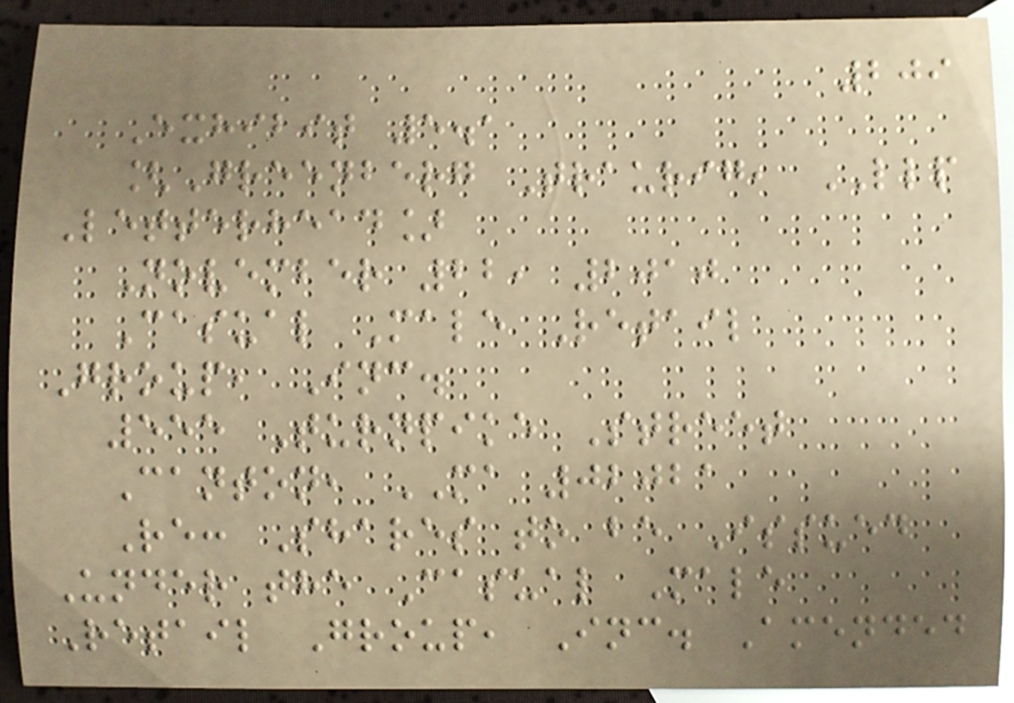209
Exhibit 5.1
[Greenberg Traurig, LLP
Letterhead]
November 22, 2010
Casual Male Retail
Group, Inc.
555 Turnpike Street
Canton, MA 02021
Re: Shares to be Issued
Under the Casual Male
Retail Group, Inc. Amended
